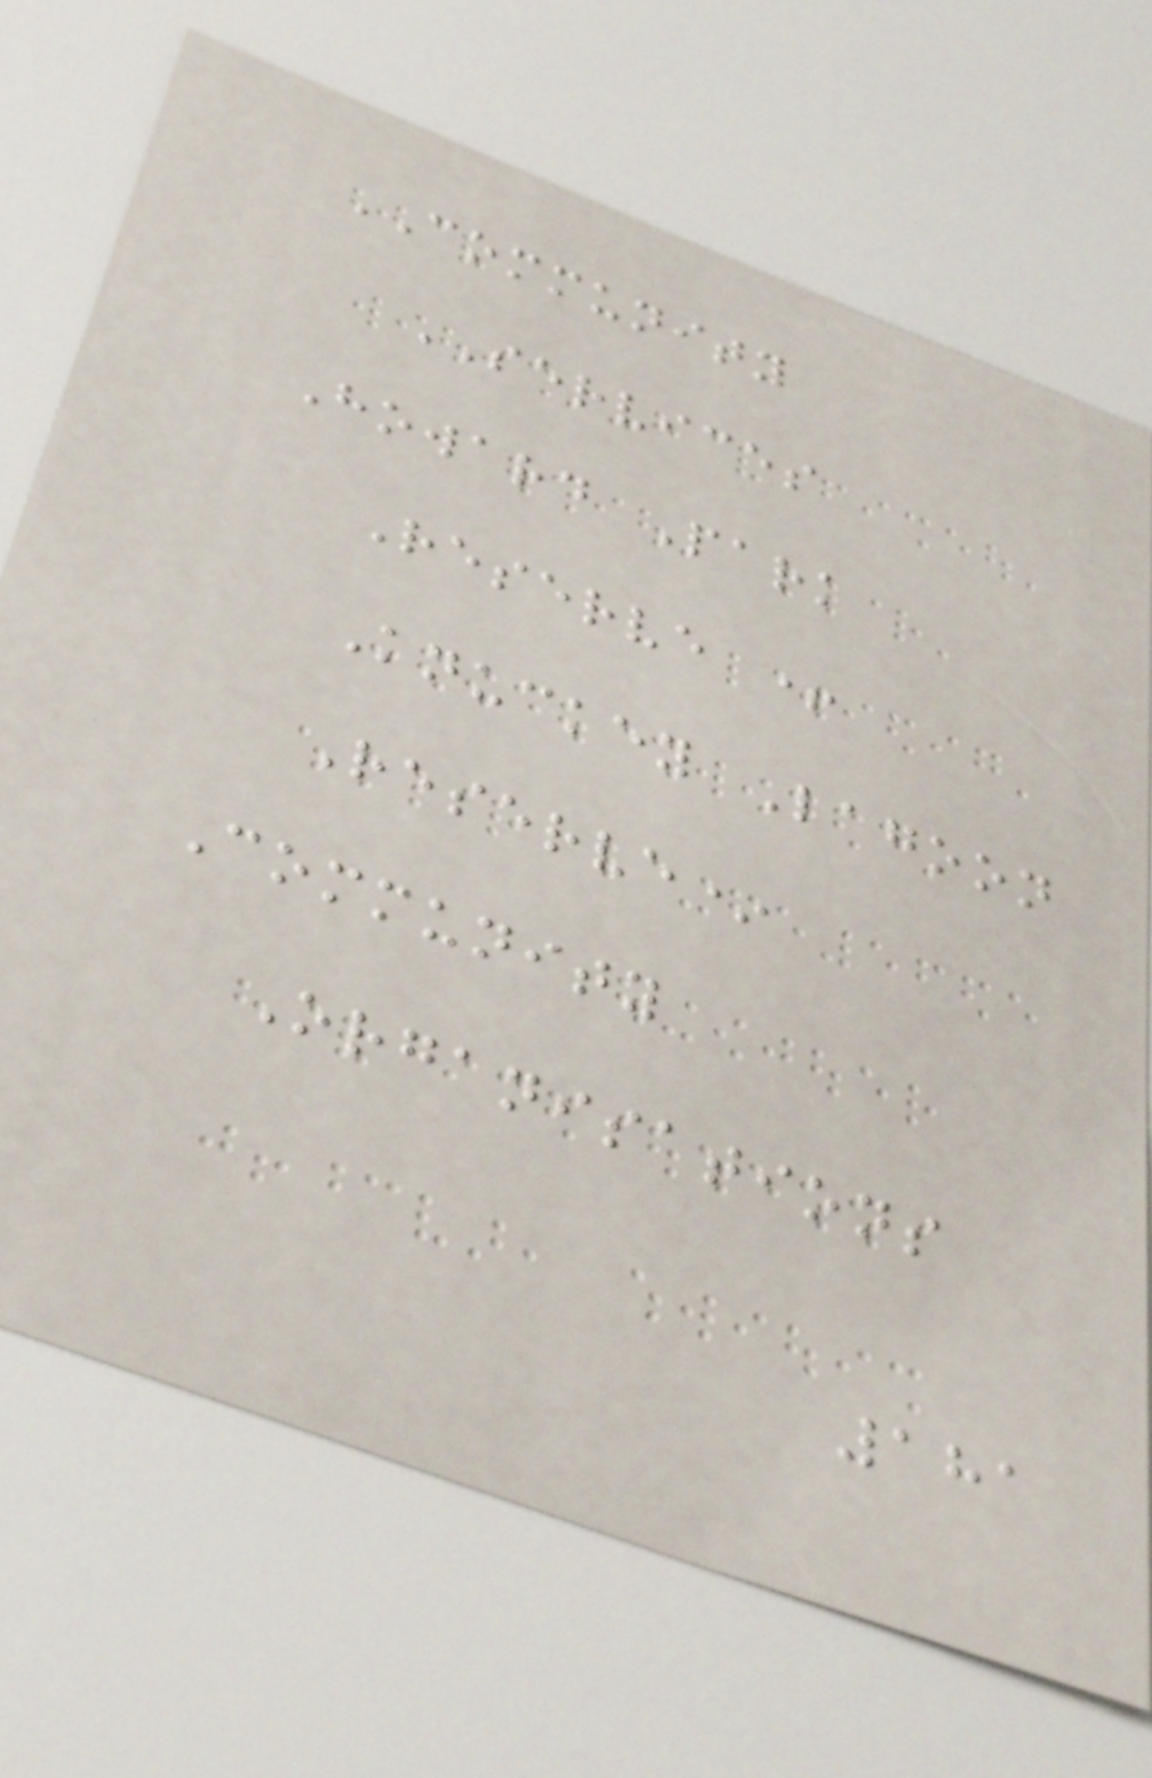COMMUNITY
SERVICES
Howard Park
Reserve +
Knuckey Lagoon
Reserve*
Community
Organisations
181
